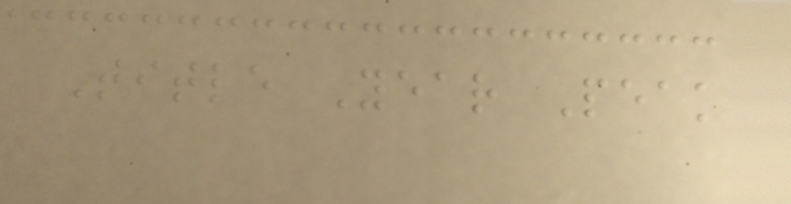Title Year Peak
